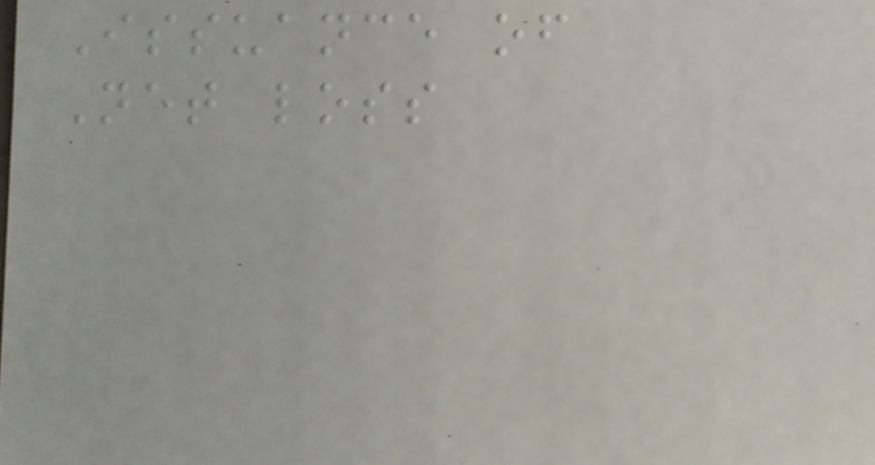Issuance of
Net loss
